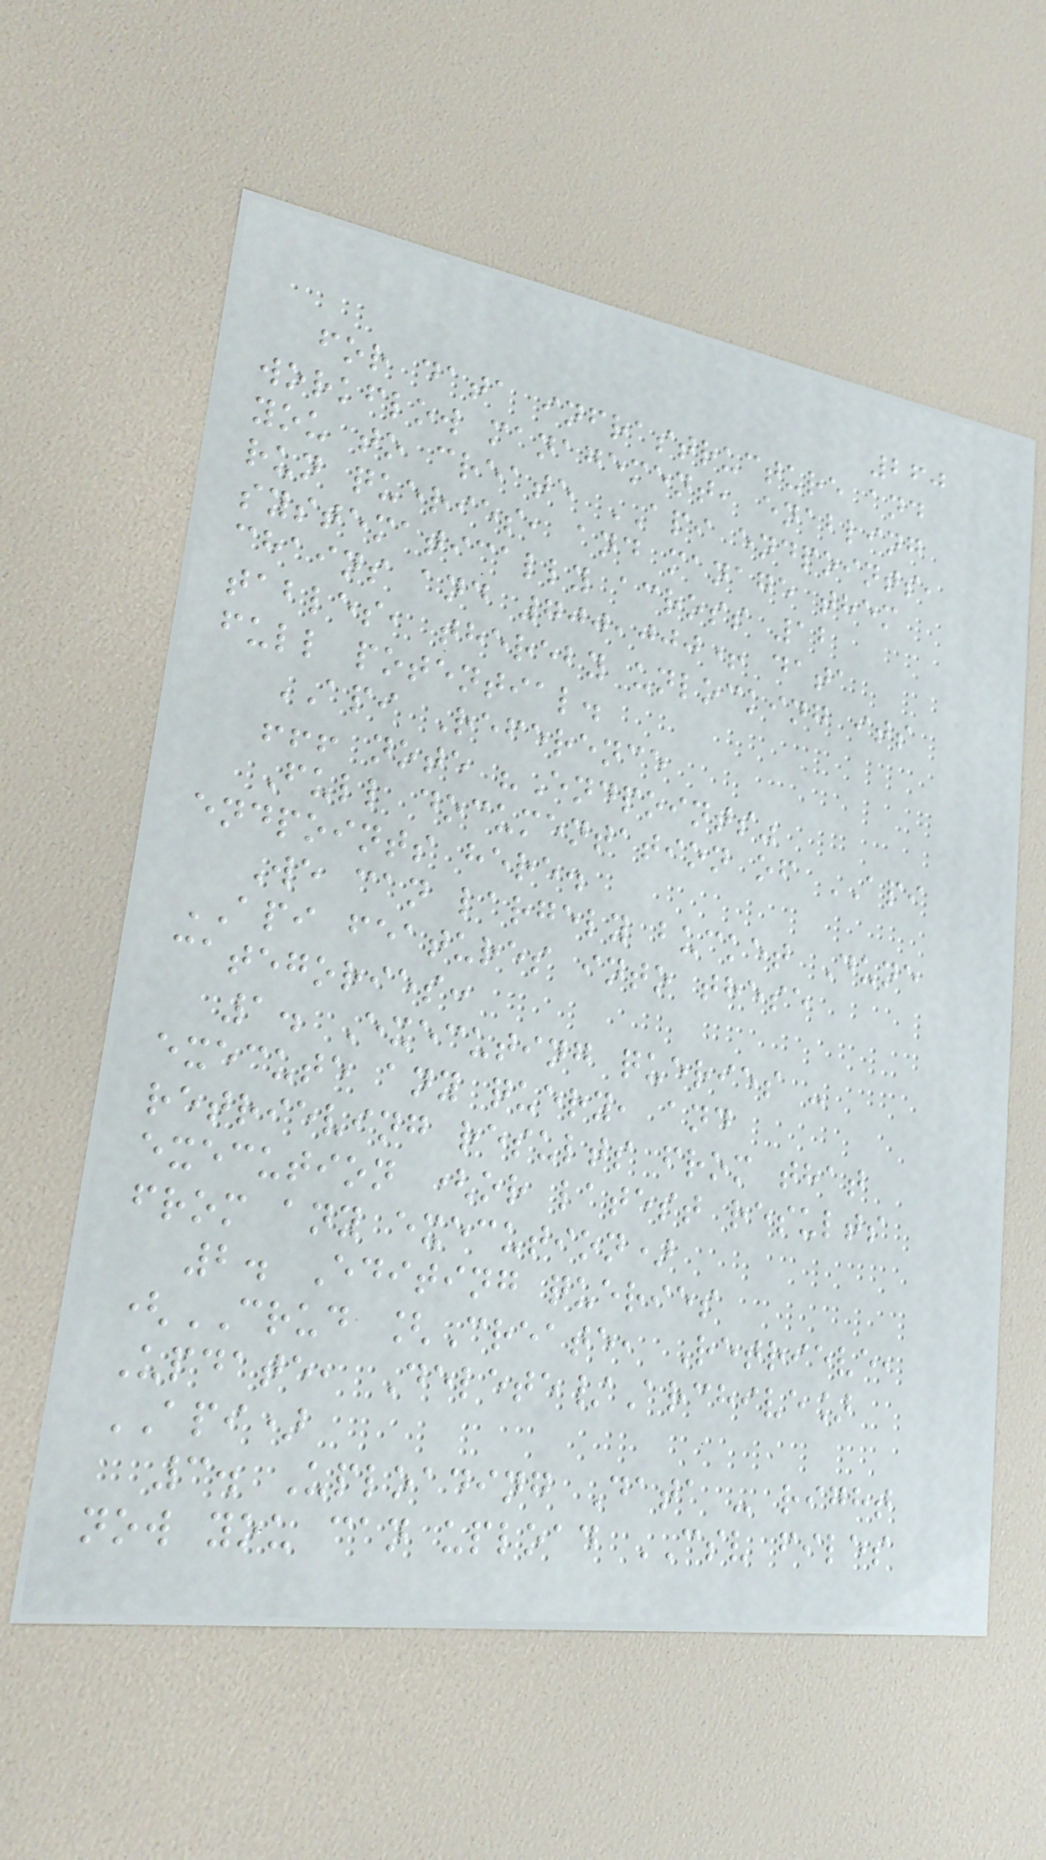260
for data infrastructure and
workflow management, enabling
you to create API endpoints,
run queries, and manage them
systematically across 12
chains and 700,000+ data
tables, thereby unlocking its
full potential.
API Reference
!!! note "Endpoints"
Full documentation of API
endpoints here.
We can largely bucket Dune
API features into these
categories:
1. Executing queries -
execute any query, and
retrieving results from that
execution (or latest results
from any execution)
2. Editing queries
(CRUD [Create, Retrieve,
Update, Delete/Archive]
API)
3. Uploading Data - right
now you can upload CSV files
